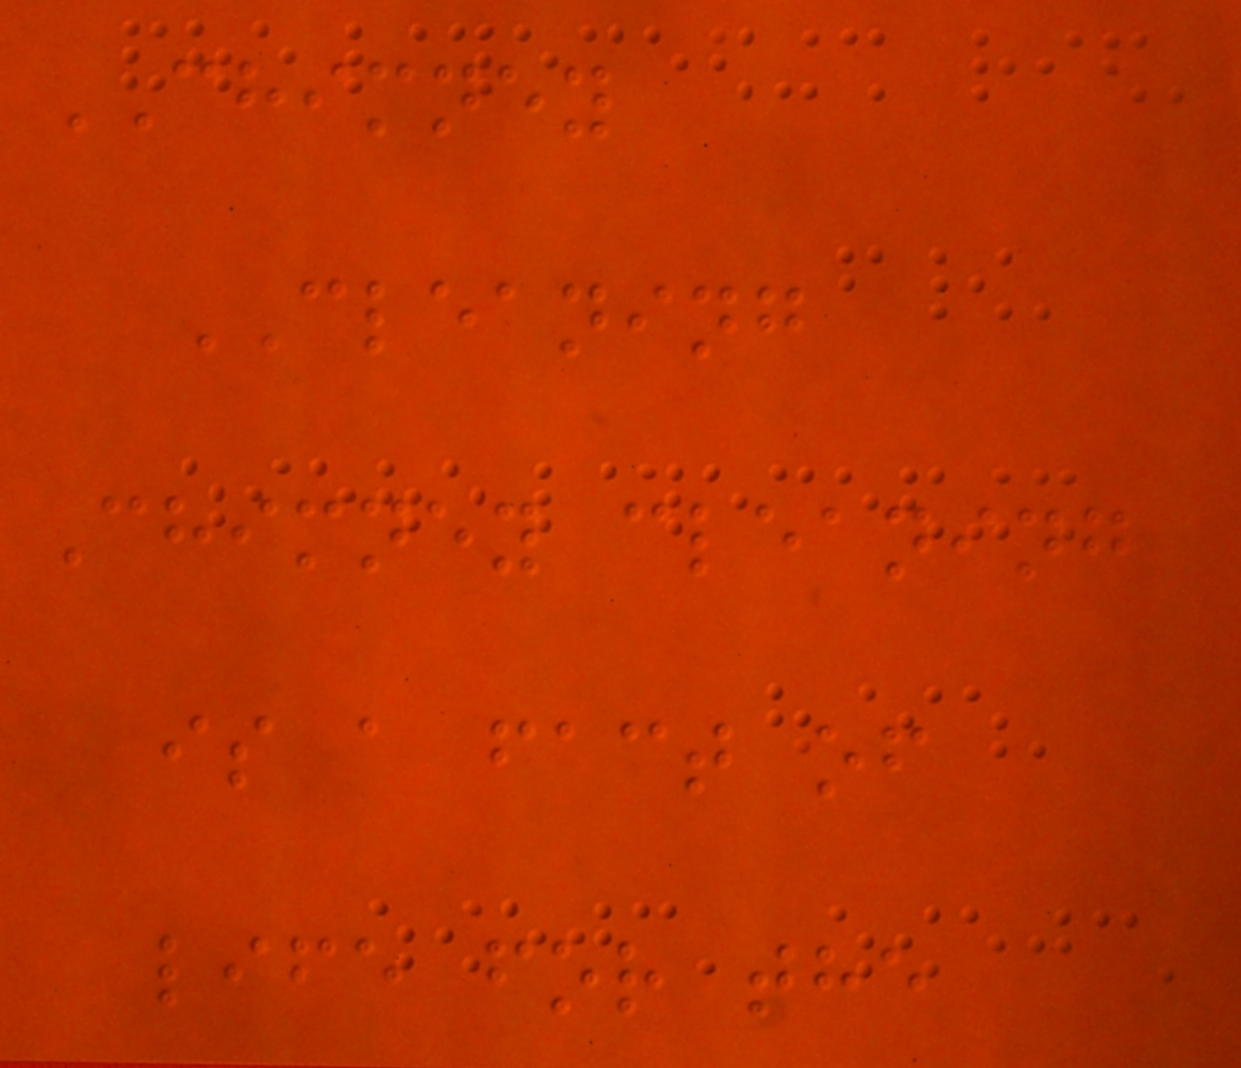CHIMNEY
CLEANING
Chimney cleaning
is a fact of
life for the
